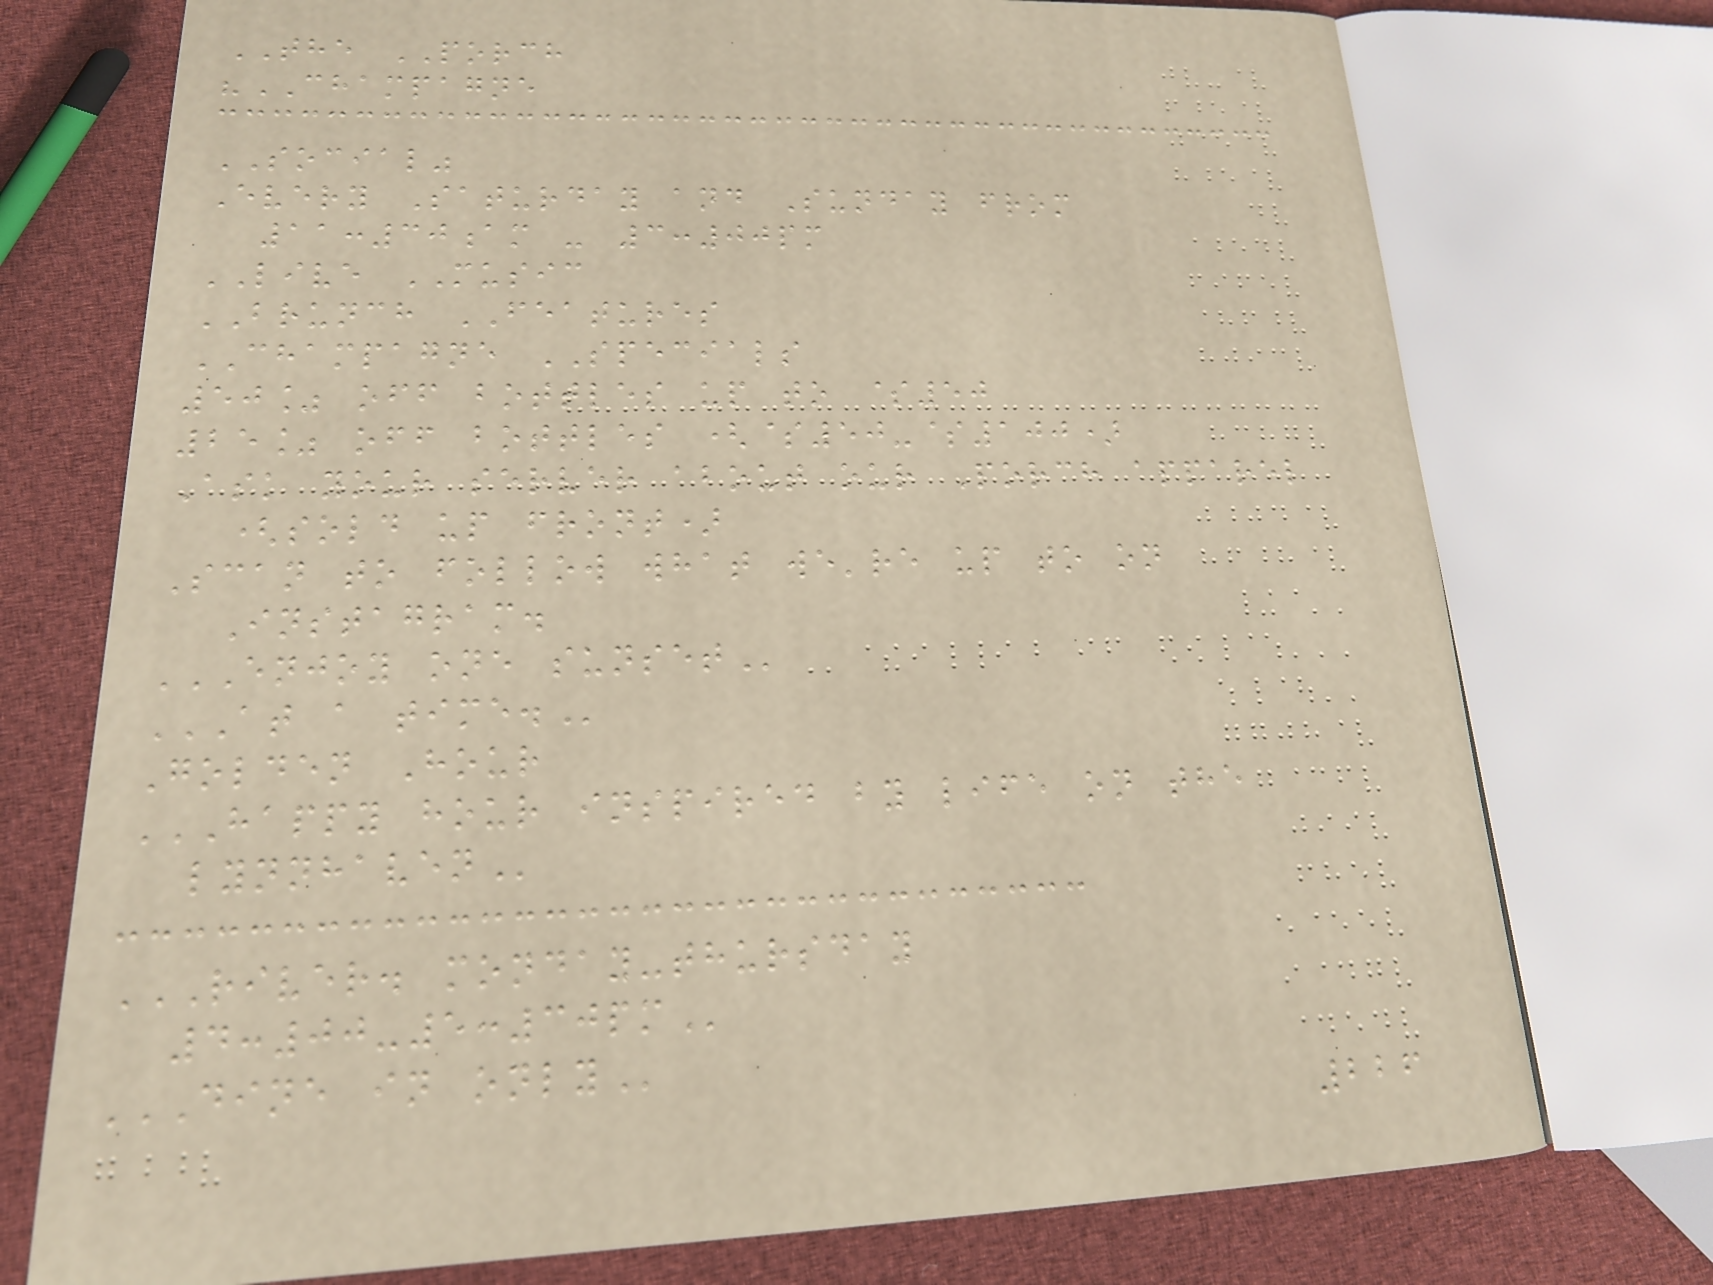THE PORCH
"CHAMPAGNE
SOCIAL"
Every Saturday and Sunday from
11:30am - 3:00pm
LIVE MUSIC
BRUNCH FEATURES
CHAMPAGNE SPECIALS
50% off bottles up to $50
25% off bottles ($50-$100)
Ask your server about our Porch apparel
(sold up front)
Scan to follow what we're up to on
Instagram.
ENJOY ONE SUNSET
AT A TIME.
Golden Hour
HAPPY HOUR INSPIRED BY LIFE ON THE
LYNNHAVEN
RIVER. MONDAY-THURSDAY
4:00-5:30PM
DINE IN ONLY
226
